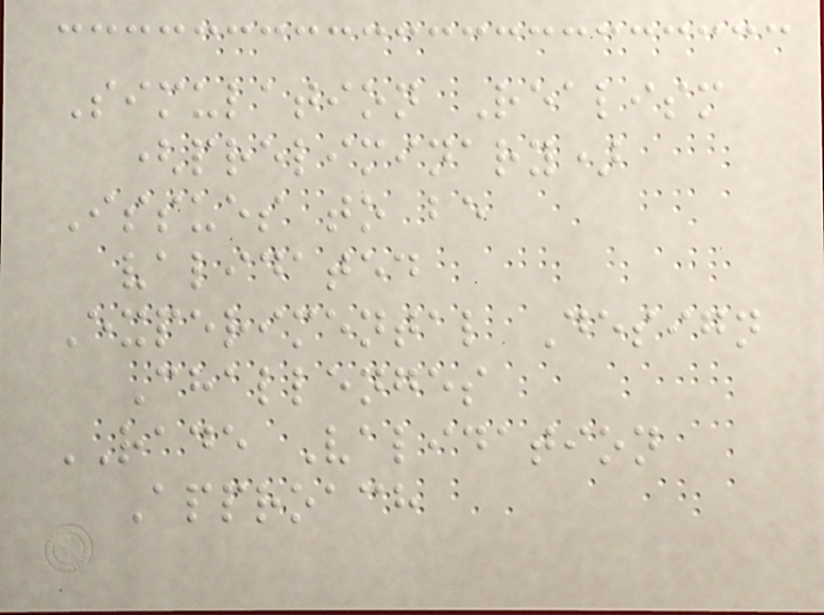Simulation Realism
(preliminary)
Issues to be
validated
Experimental Design
Challenges
RADE Validation
Approach
